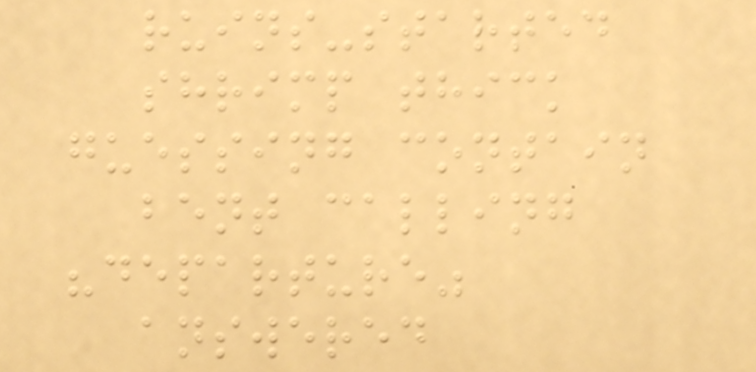ruins-started
shrimp thick
guessing contain
bent calling
"departure"
answered
